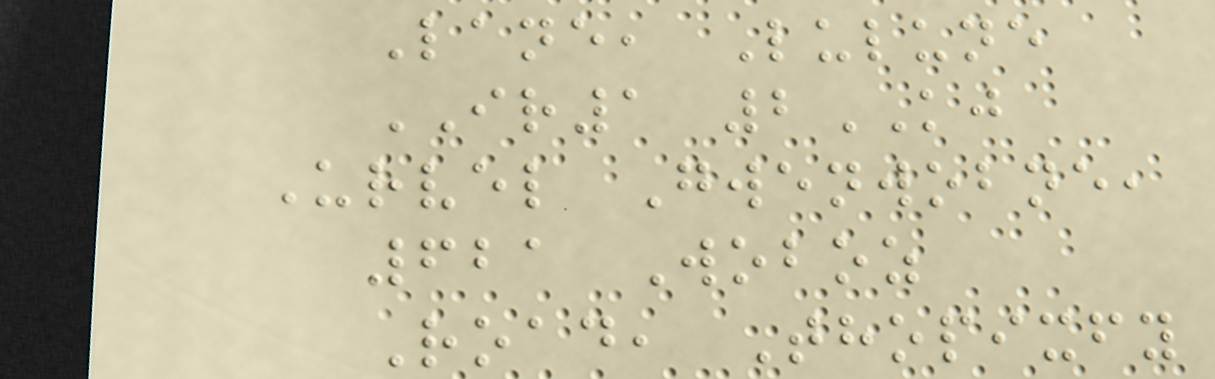Lane, Lulune
IR1 2KJ
Urvel Gwenwobne,
621 Woboz
Road, Thopixfy
